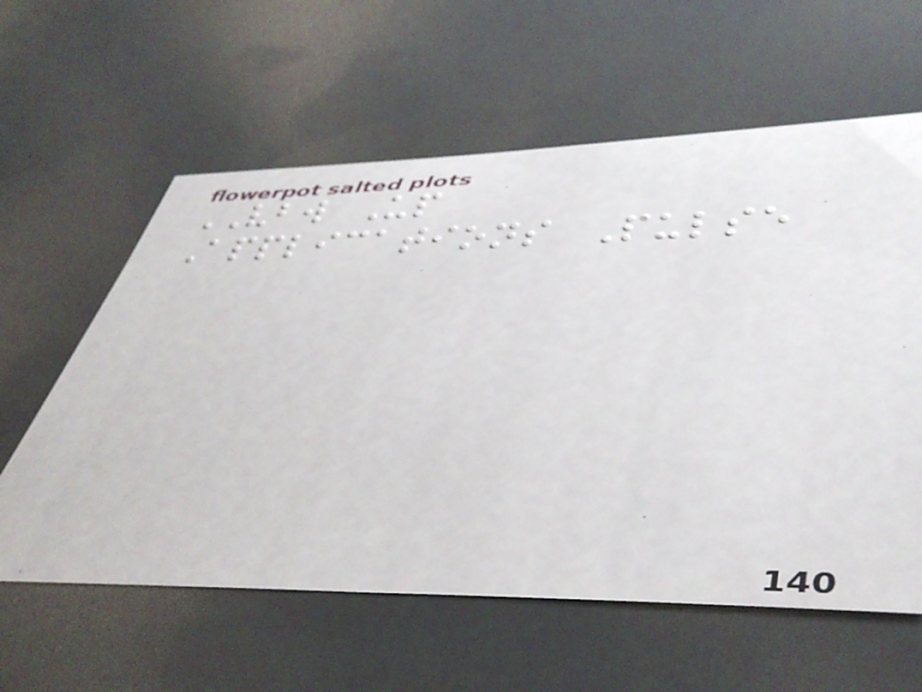VBW Up
Applications Pulse
